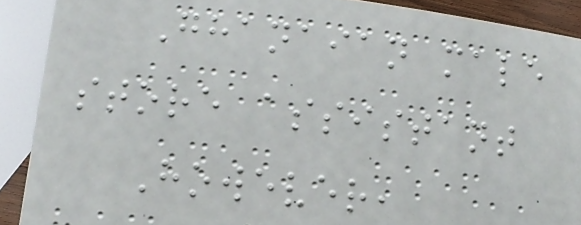Ghanaian male
store assistant
However,
